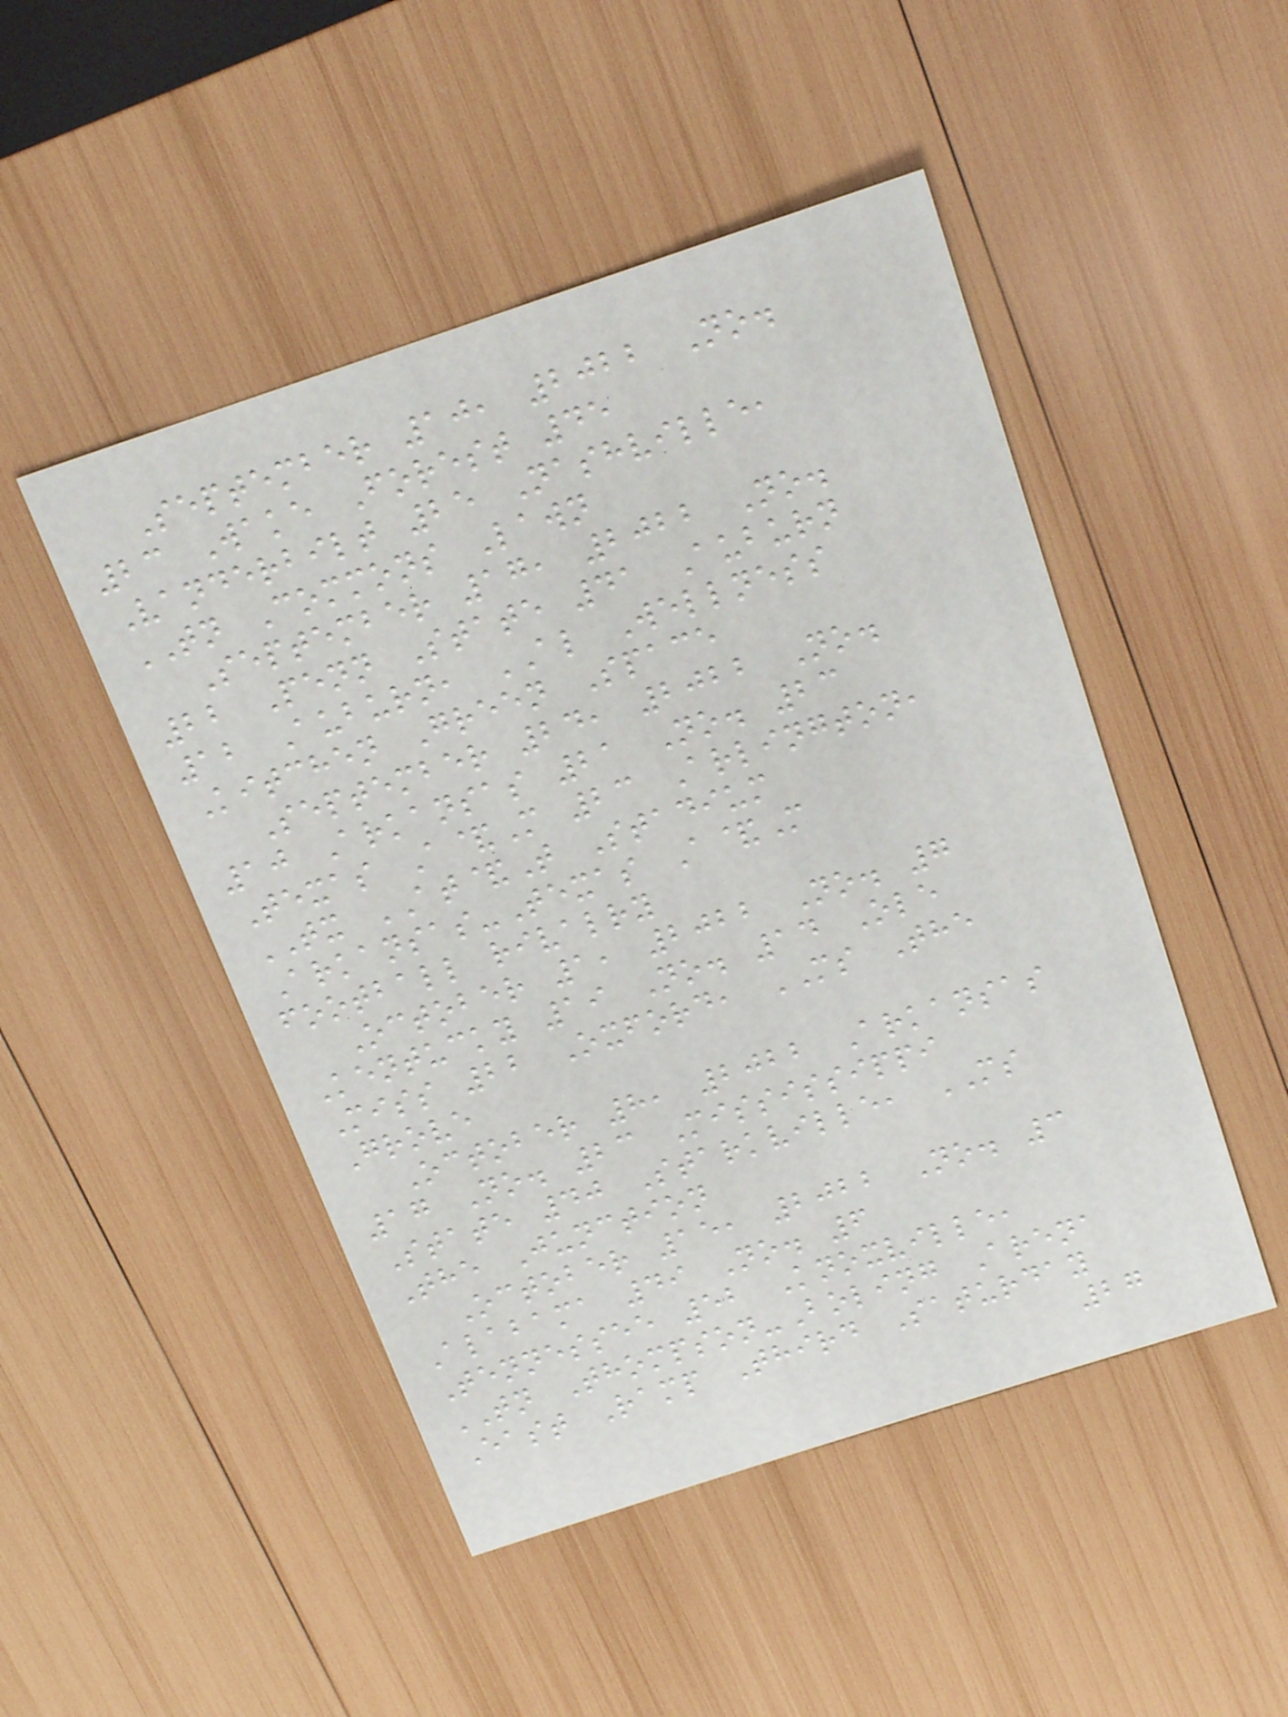September 10, 2022 No.
23 Wake Forest 45
Vanderbilt 25 Nashville,
TN Commons Lawn
September 17, 2022 No.
22 Penn State 41 Auburn
12 Auburn, AL Wellness
Kitchen Green Space
September 24, 2022 No.
10 Arkansas 21 No. 23
Texas A&M 23 Arlington,
TX AT&T Stadium
Arkansas-Texas A&M
football rivalry
October 1, 2022 No. 7
Kentucky 19 No. 14 Ole
Miss 22 Oxford, MS The
Grove
October 8, 2022 Arkansas
17 No. 23 Mississippi
State 40 Starkville, MS
The Junction
October 15, 2022 No. 3
Alabama 49 No. 6
Tennessee 52 Knoxville,
TN Thompson-Boling Arena
East Ramp Third Saturday
27
